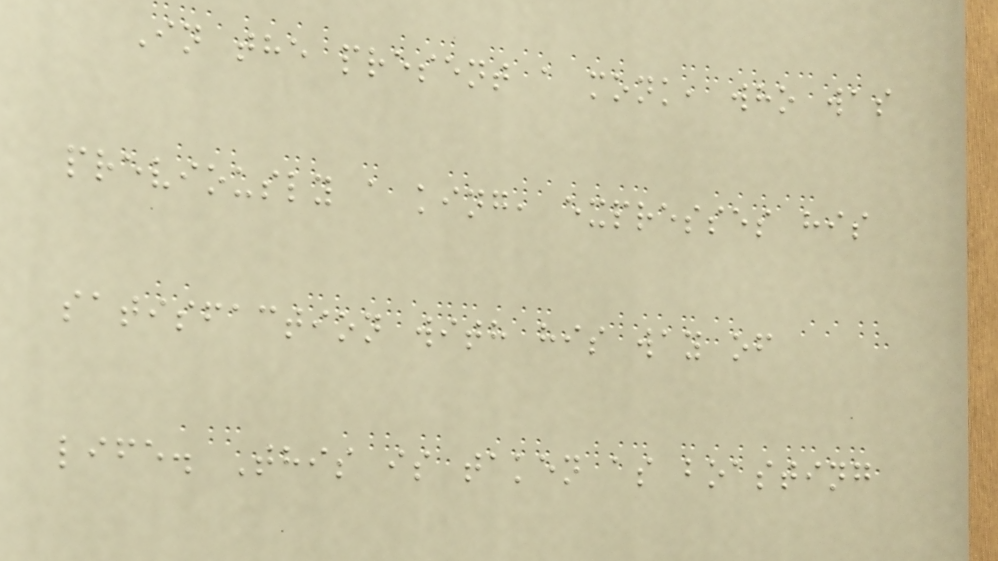In the present a monk, who was
previously a king, expresses his
satisfaction with his way of
life. This is taken as boasting
